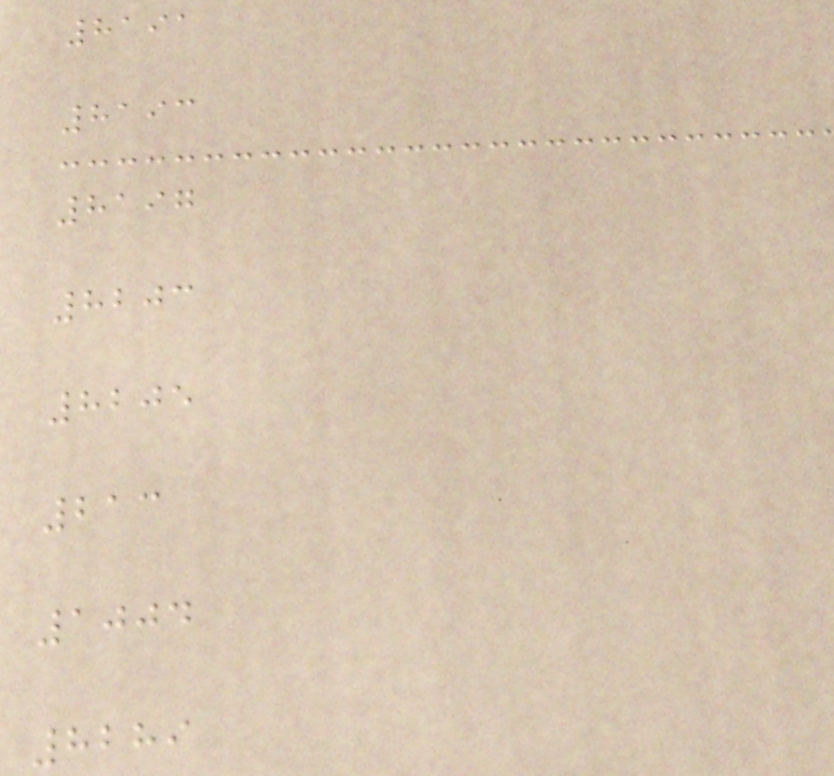8191
8193
8197
8203
8205
213
1004
8289
